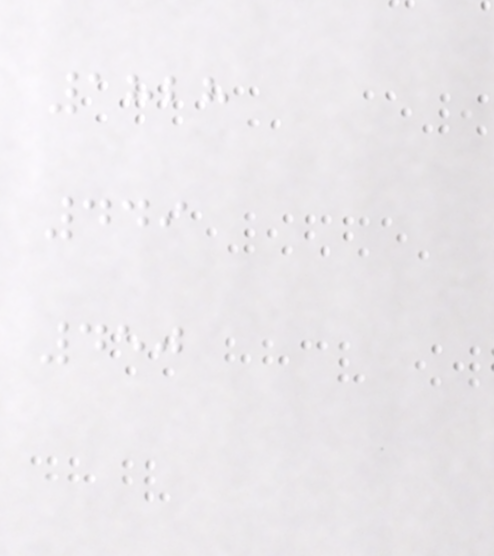1828
449
450
